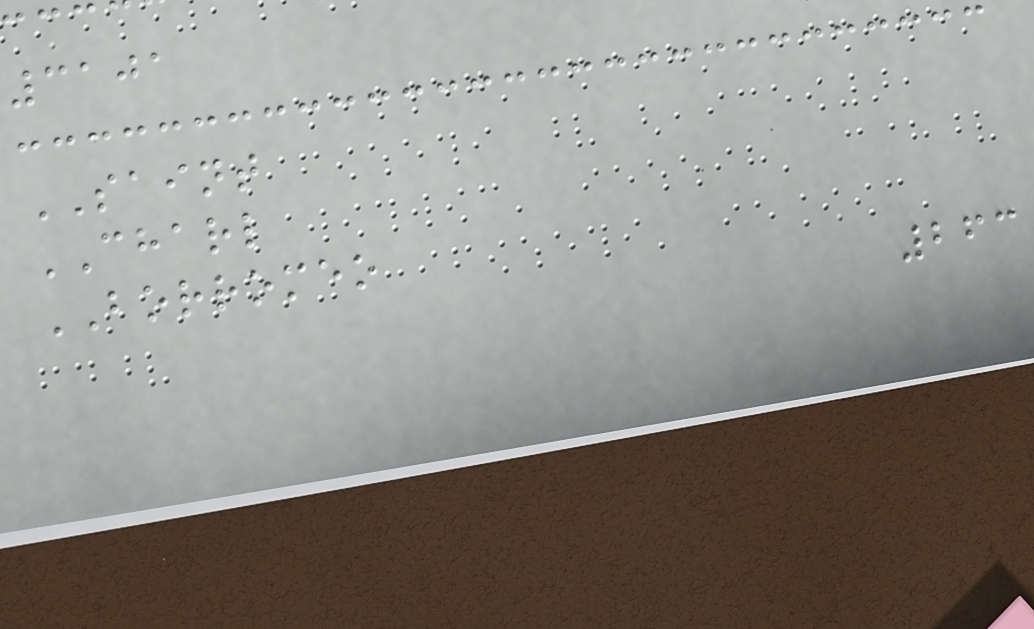3101
SAINT
CHARL
BORROMEO
263
